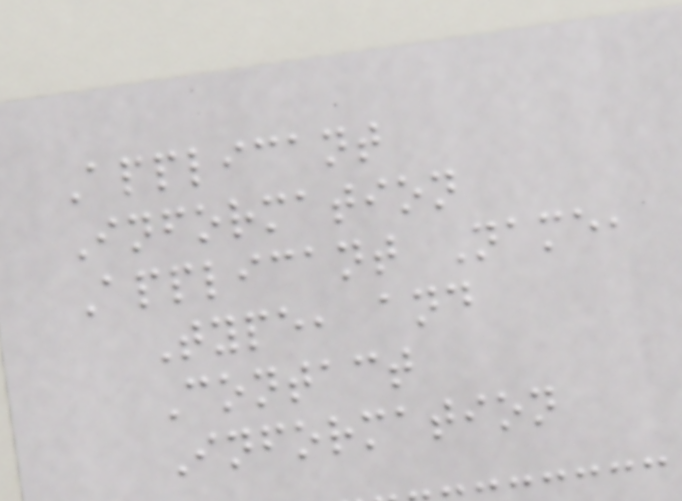Applicant
Information
Applicant Name,
Type, and
Contact
Information
